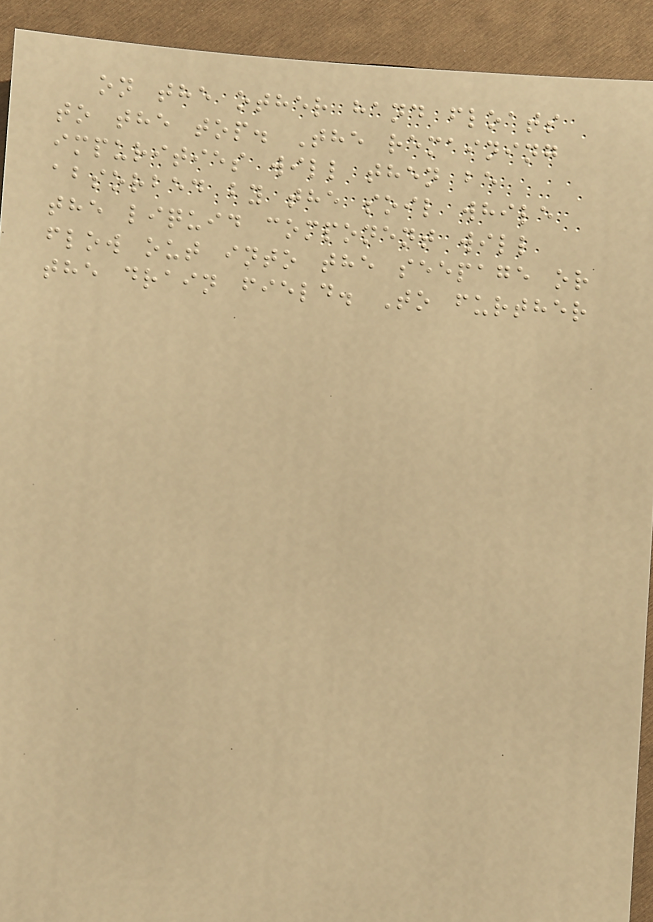on the other hand floats
to the top. The remaining
impurities will then be
absorbed by the soil while
the liquid component will
flow out into the seepage or
the drain field. To further
